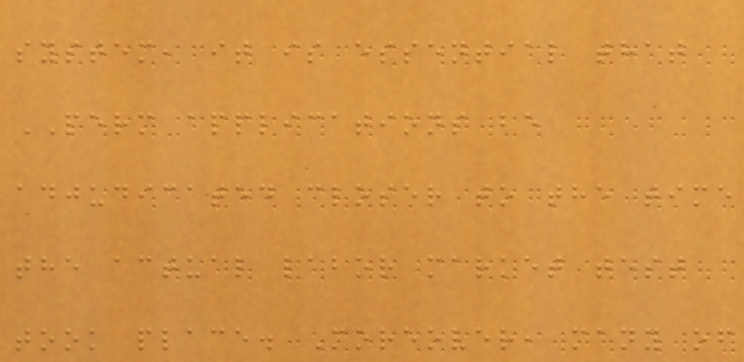system, it is essential that
PERM applications be
adjudicated closer to the time
the actual labor market test
took place. Moreover, many of
